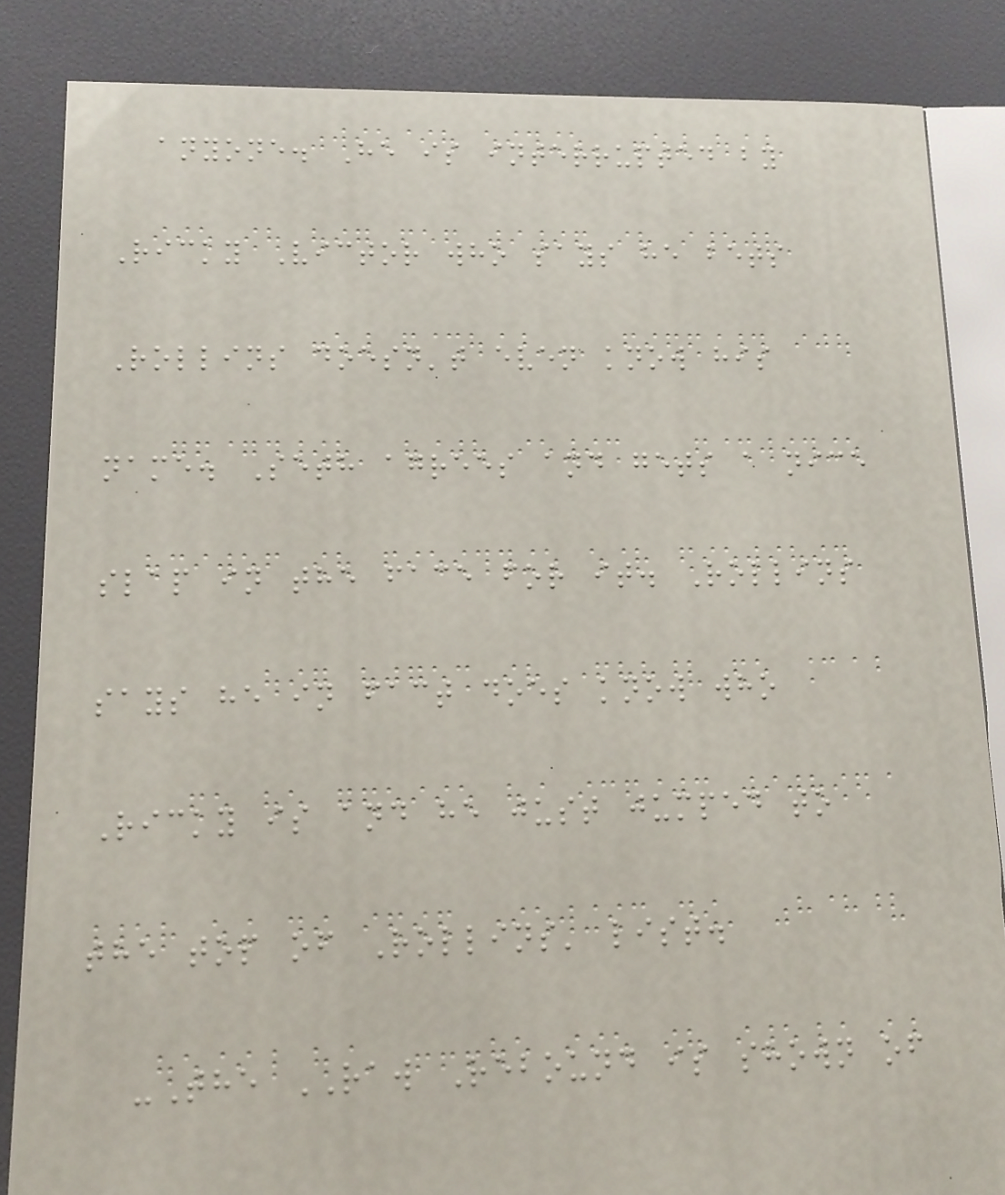anyone. He is interrupted by
Ricky Victor who says he bets
Rollins doesn't even know his
name. Seth agrees and gets a nice
slap in the face for it. Rollins
says he in fact does know who
Ricky is and he just jumped to
the top of Rollins' list.
-The RAW Rebound is shown of
